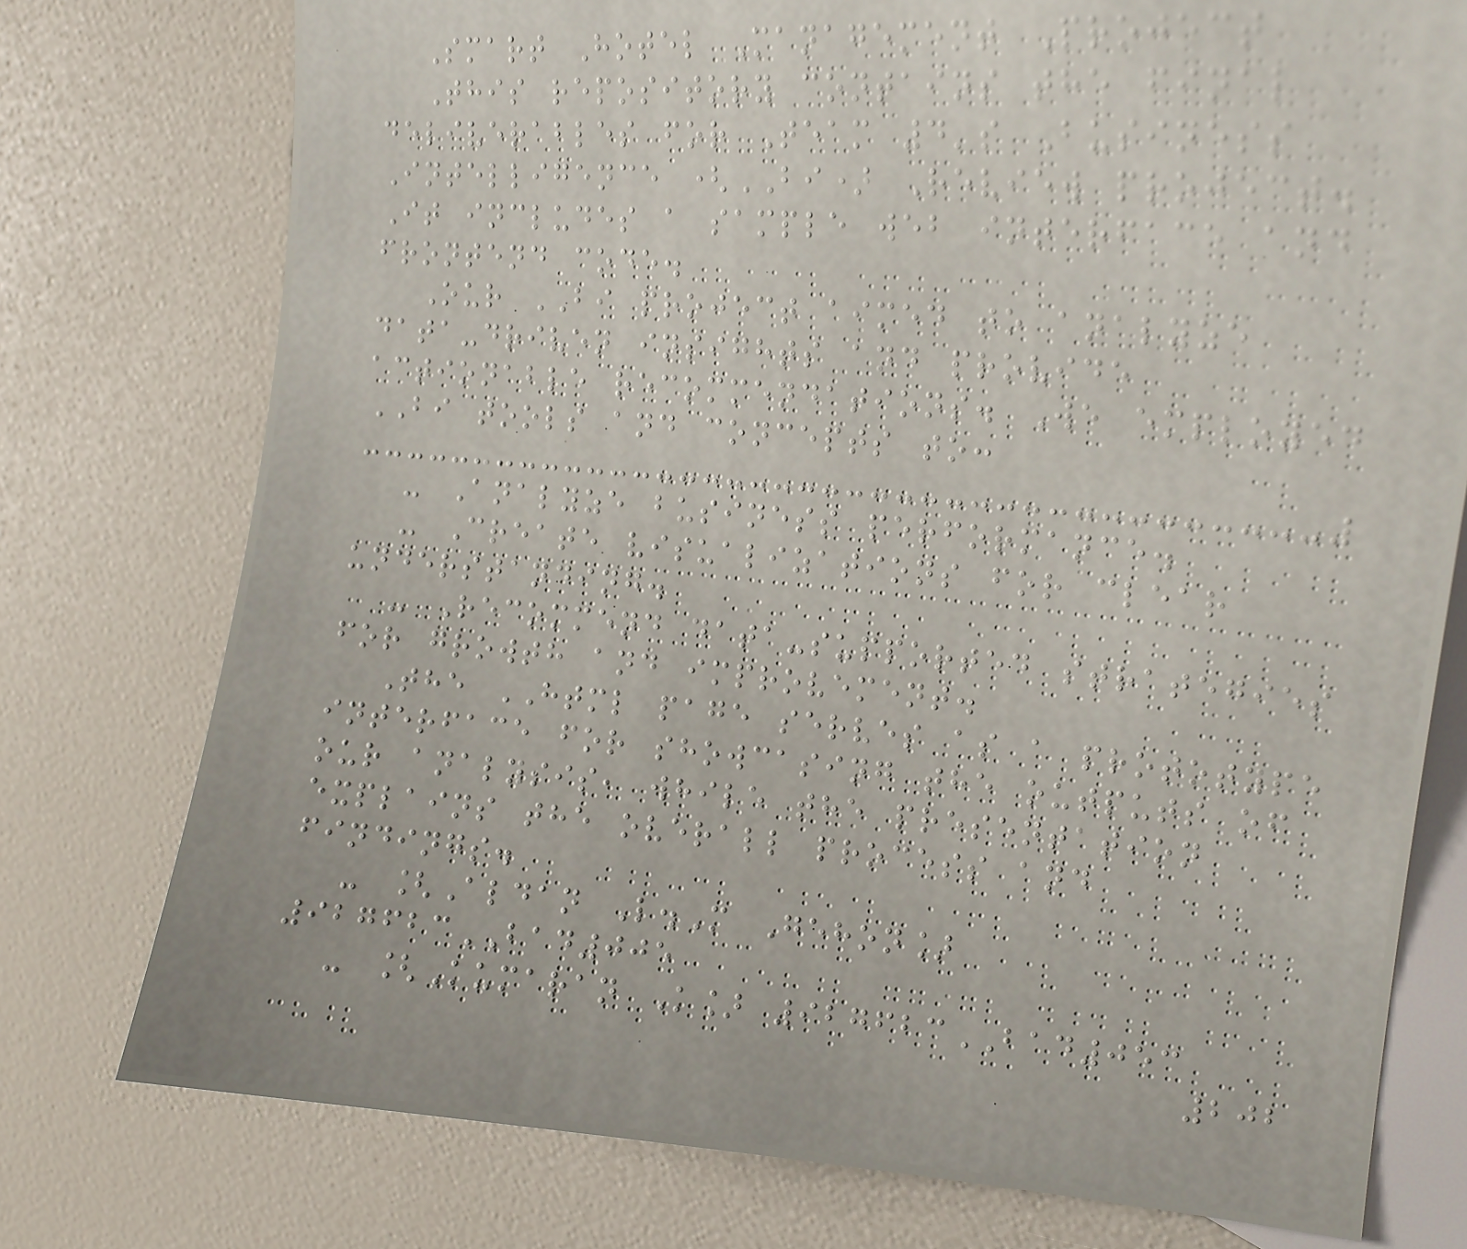Smart Hotel Management Project
This repository contains the final
deliverables for Team 4's Business
Intelligence (BI) Review project.
It includes a sample web interface and
frontend code.
Our BI project aimed to analyze
data-driven insights and provide
actionable recommendations. We employed
BI tools and concepts to:
- Analyze business performance.
- Create visualizations for clear
understanding.
- Recommend data-supported strategies
for growth and improvement.
The HTML page serves as a prototype
interface for showcasing the outputs of
our analysis, while the presentation
explains the overall process and
findings.
- [Aldan L.M Gehon]
927623BAD005
- [Kumaran K] 927623BAD053
202
